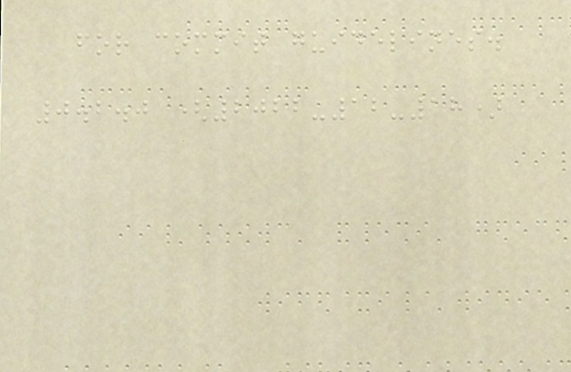for commit guidelines.
0.2.0 (2022-12-18)
